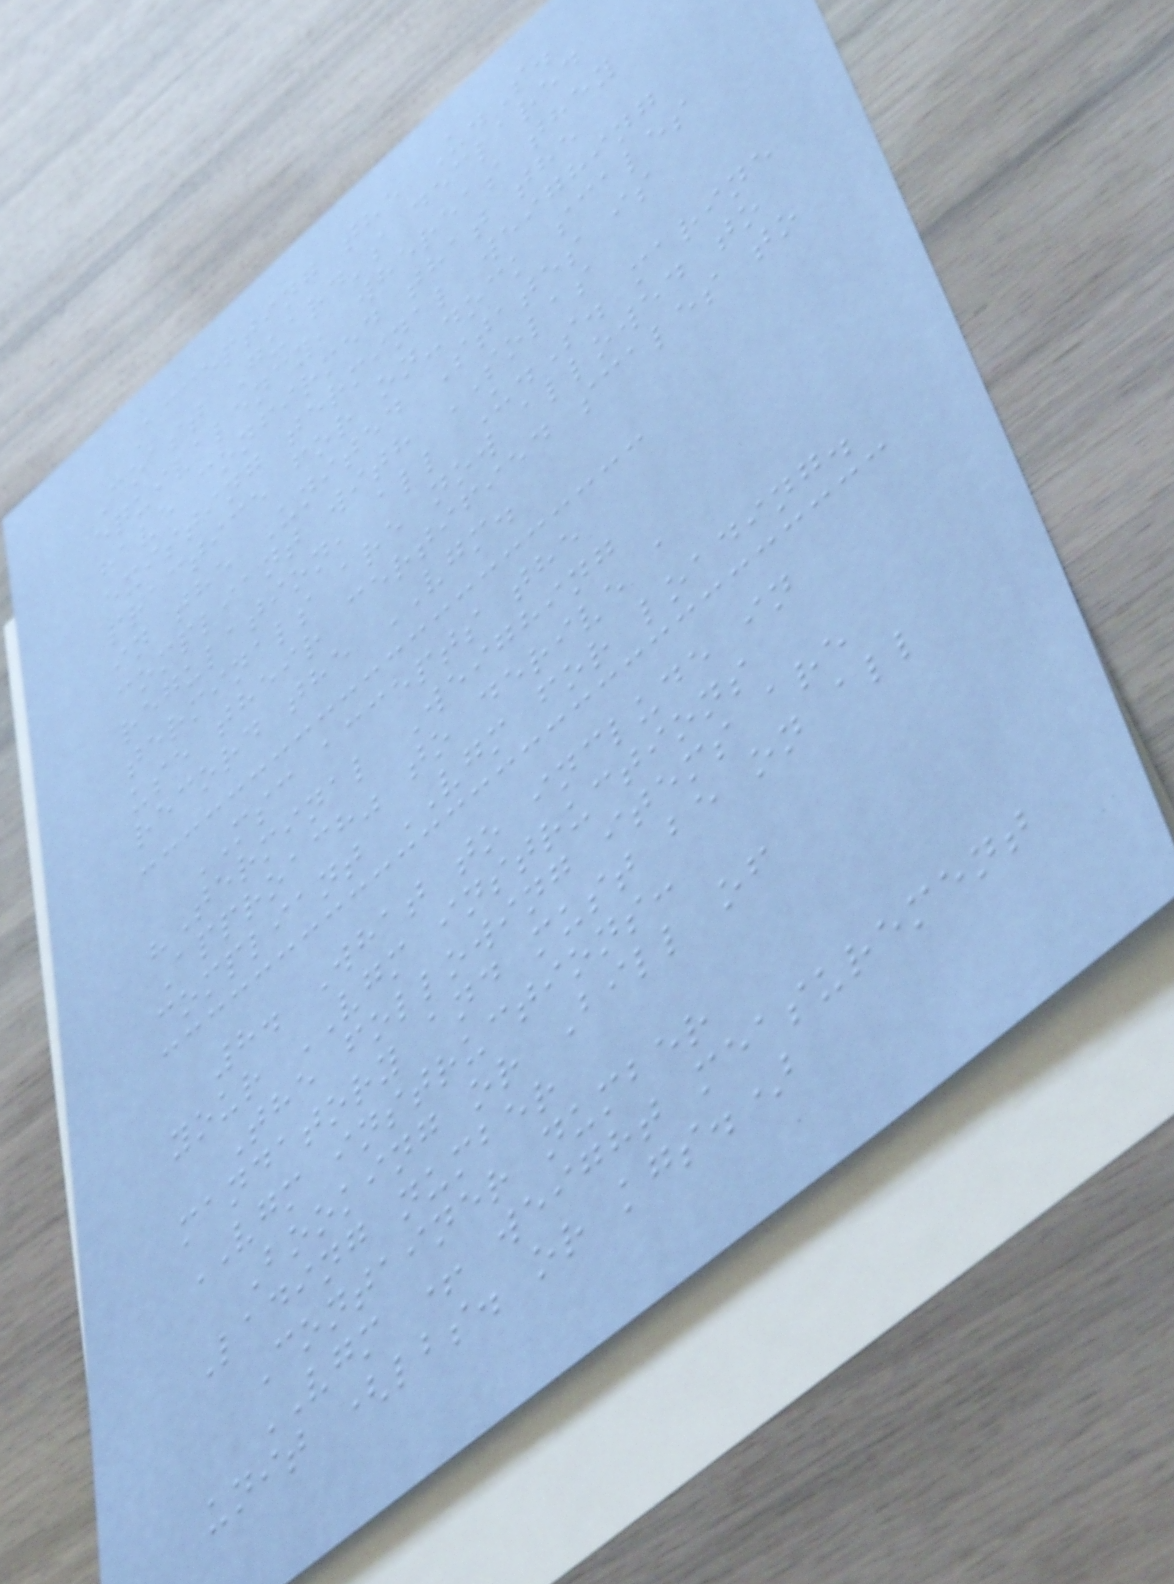Accepting the U.S.
Coast Guard's declared
equivalency, whereas they
have confirmed that the
existing terminal weighing
practice for on-dock scales
in the United States is
compliant with SOLAS
regulation, all U.S. marine
terminals are now allowed to
use their certified scales to
record the VGM.
MSC accepts the
"Terminal Weighing
Approach" to derive a
compliant VGM for loading.
8. What to include in
your VGM instructions
The following items are
mandatory and must be on all
VGM instructions:
Booking or Bill of
Lading number
Container number
VGM + weight measurement
unit (lbs. or kgs.)
